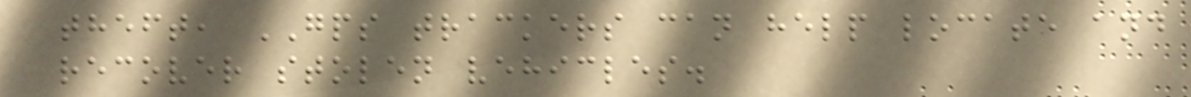theft, GPS trackers can help locate and
recover stolen vehicles.
